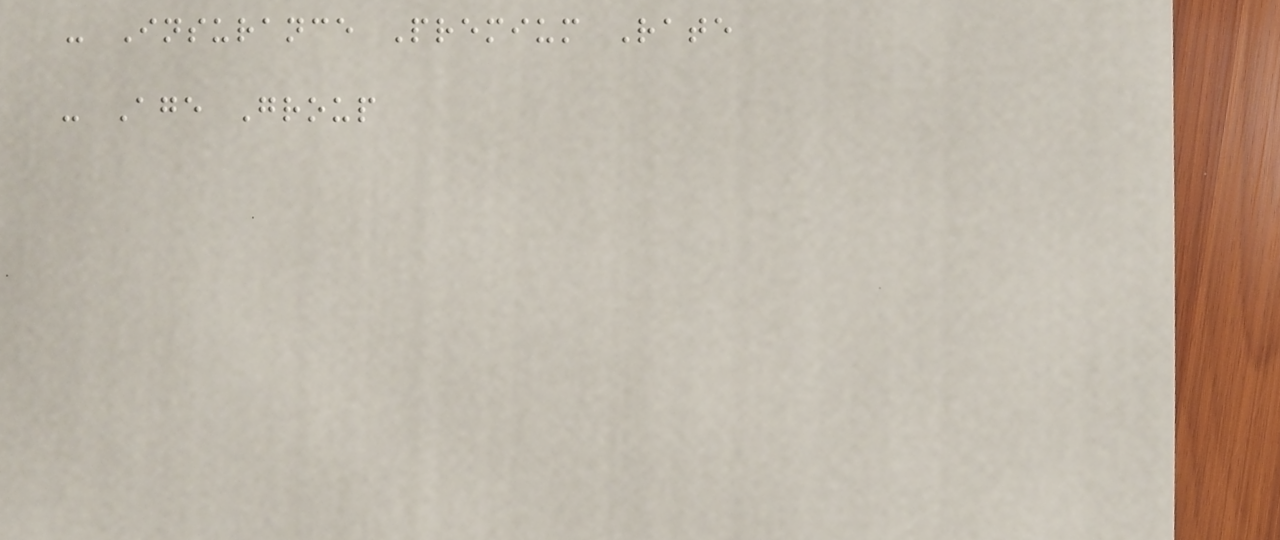- Insurance Premium Rate
- Age Group
